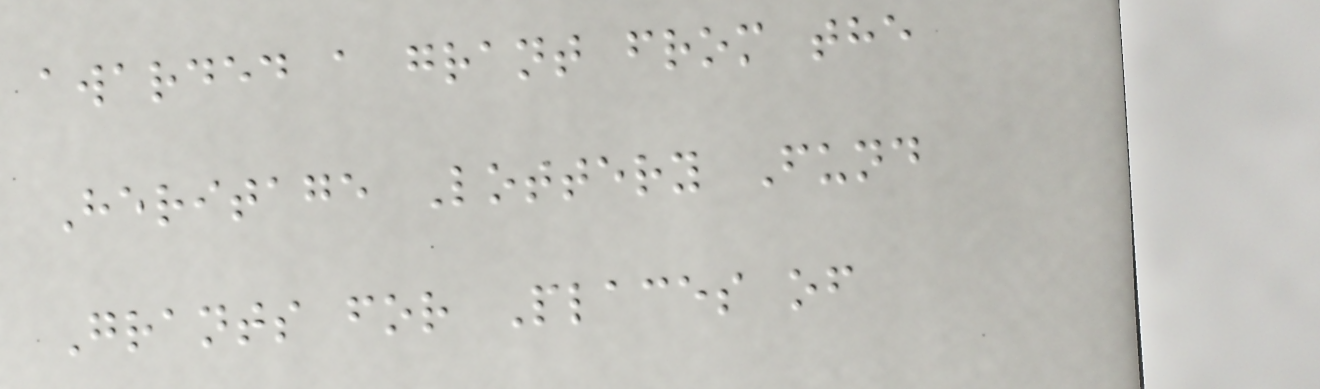awarded a grant from the
Heritage Lottery Fund
Grants for Places of
